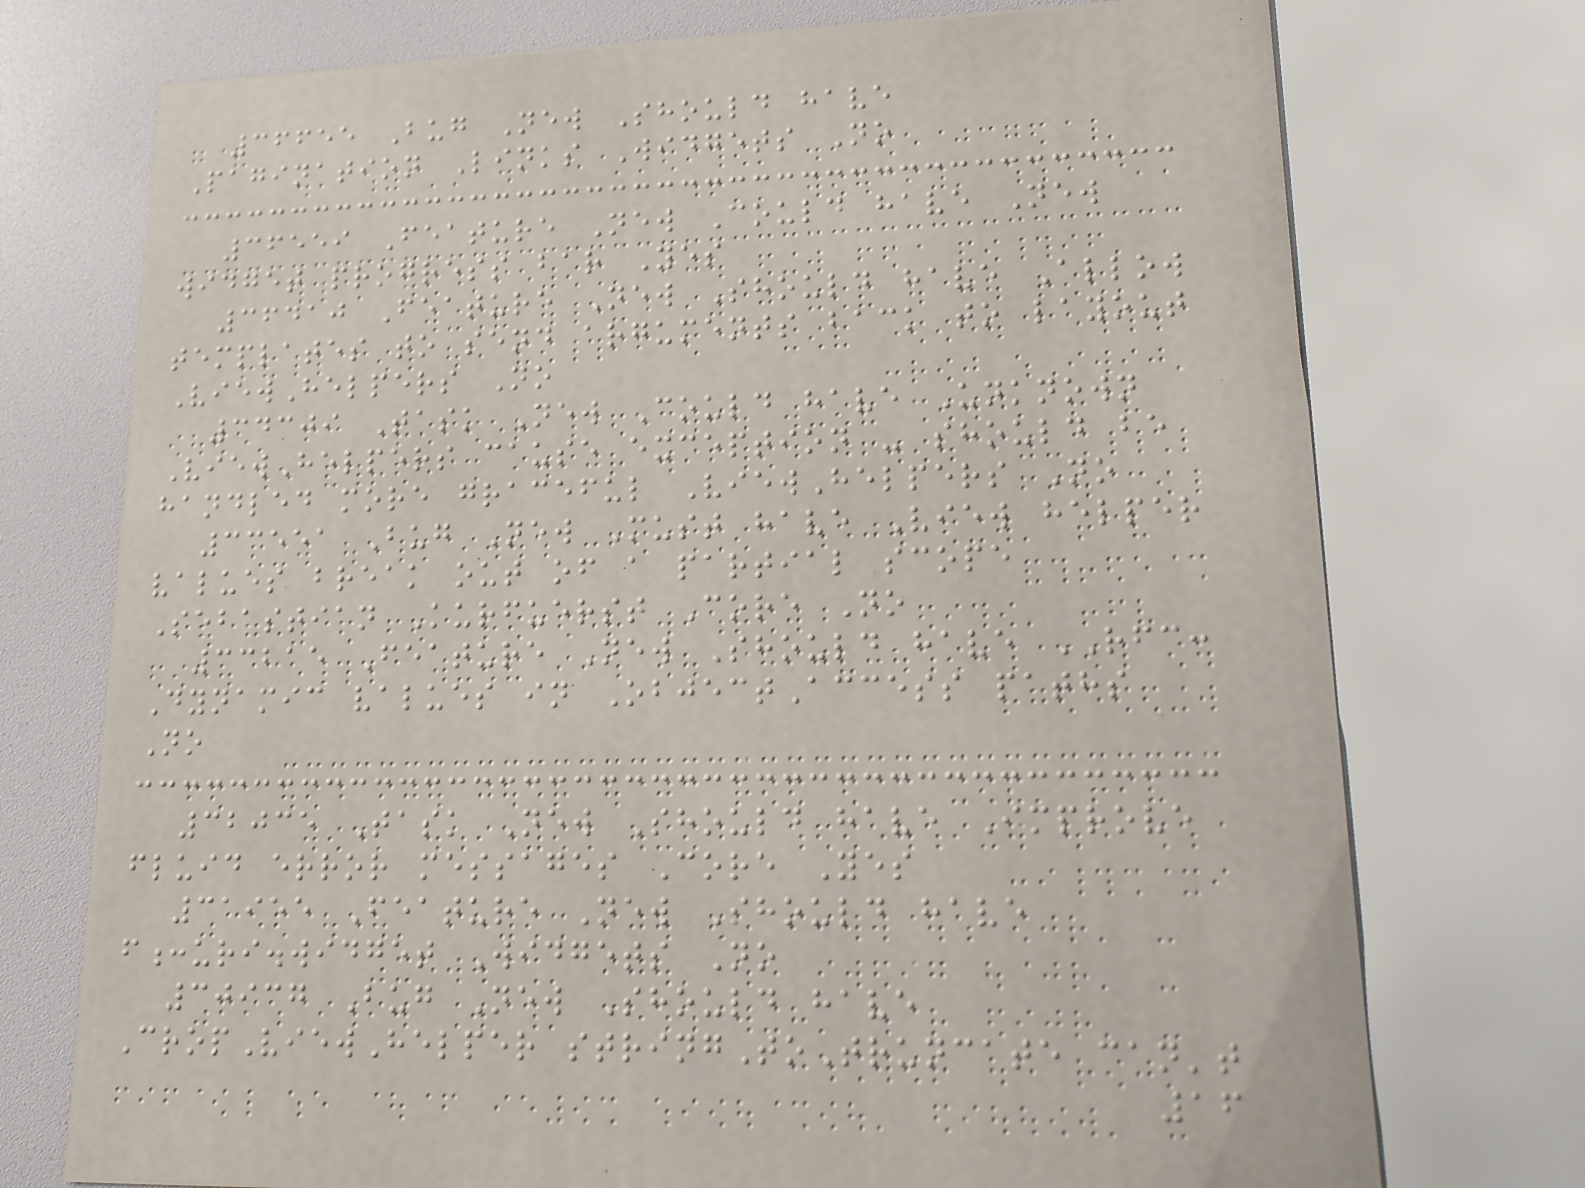36655 Bug New Should have
Pagination Links Widgets No
36559 Feature New Could have New
widget progress bar Yes
36410 Feature New Should have Allow
templates to send arguments back to layout
ViewHelpers No
34309 Task New Could have Unknown
ViewHelpers cause exception - should be
handled more graceful ViewHelpers No
33551 Bug New Must have View helper
values break out of a partial scope
Sebastian Kurfuerst Core No
33215 Feature New Should have RFC:
Dynamic values in ObjectAccess paths
No
32035 Task New Should have Improve
fluid error messages Core Yes
31955 Feature New Should have
f:uri.widget Widgets No
30937 Bug New Should have
CropViewHelper stringToTruncate can't
16
